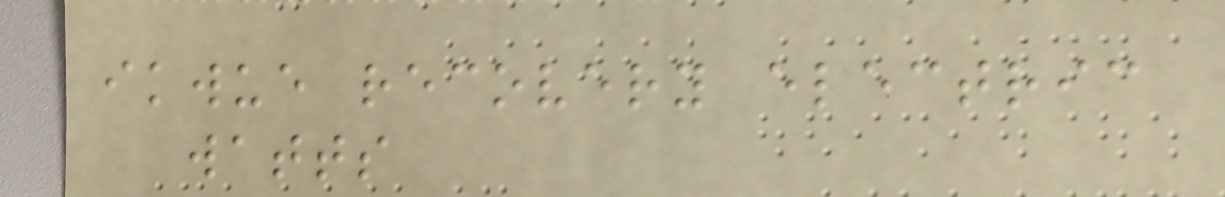ikwue recovery electric
watts
